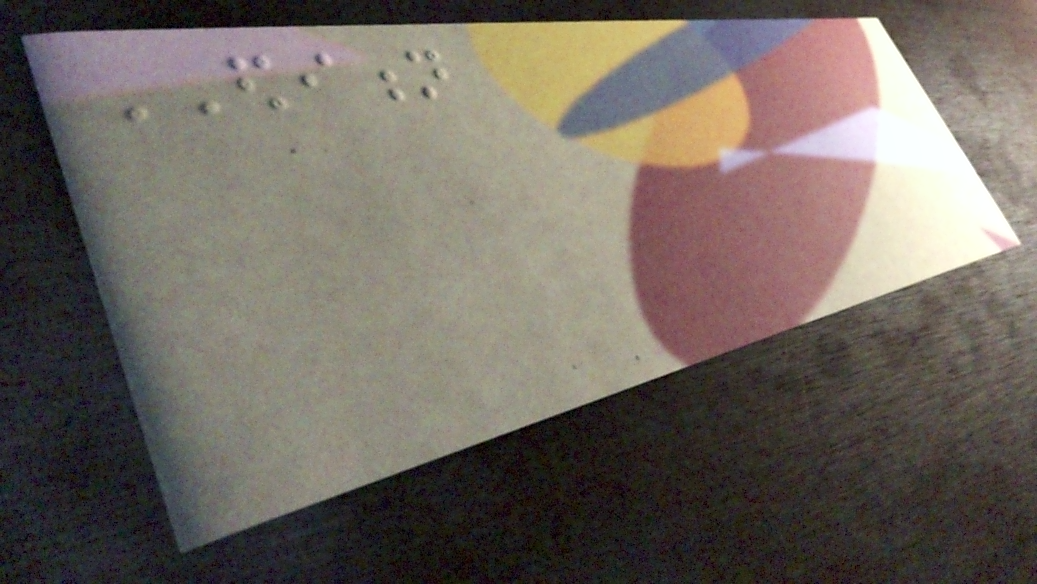EDITION
